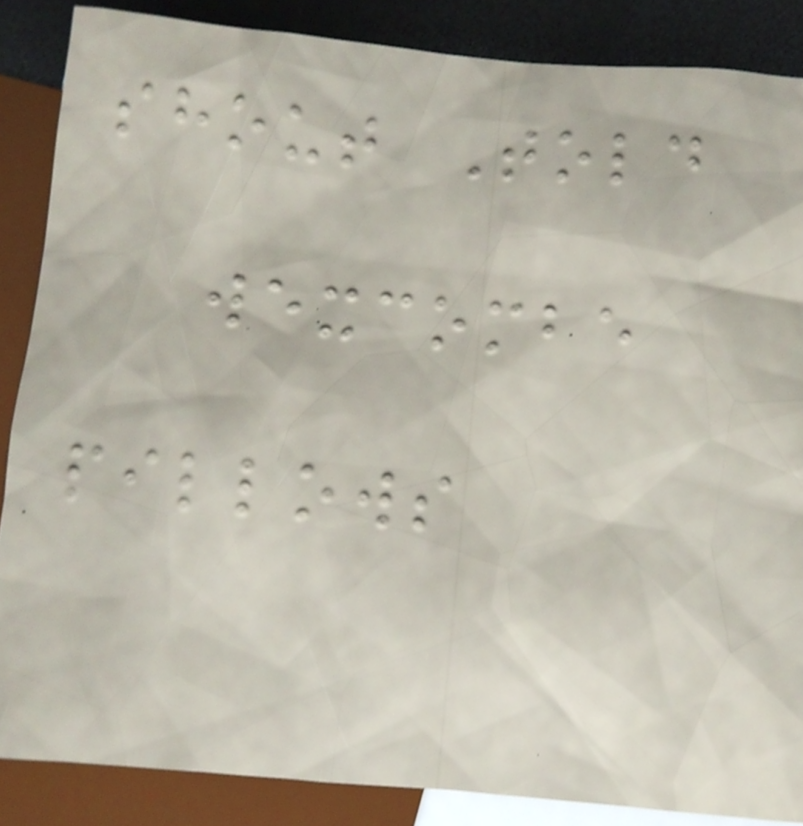shout Told
wexcombe
pillows
